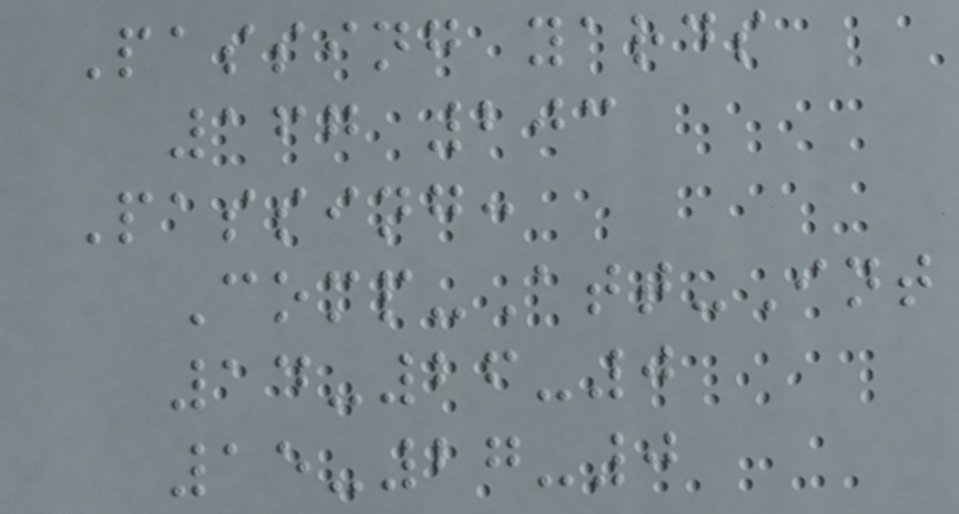Passing yards
167 203
Passing:
Comp-Att-Int
14-26-0
15-27-0
